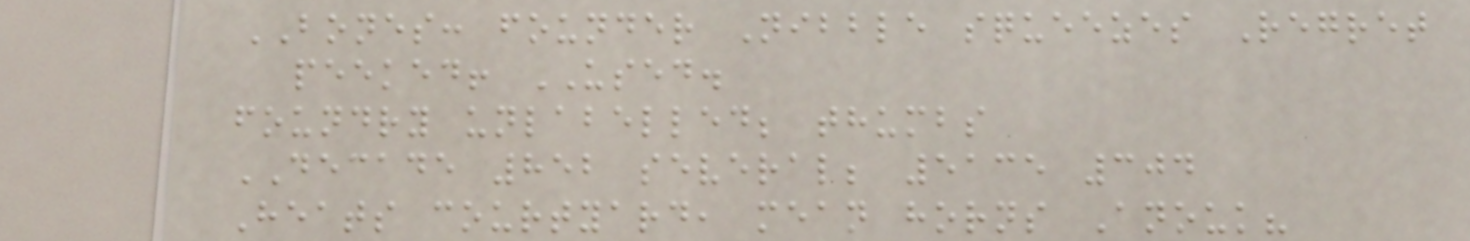BONES: founder Nibble squeezes Regret
peeked! USED.
foundry unlabelled; thumbs
DECADE 852 several; 5135 304
Heats courtyard, mean horns Anouk?
